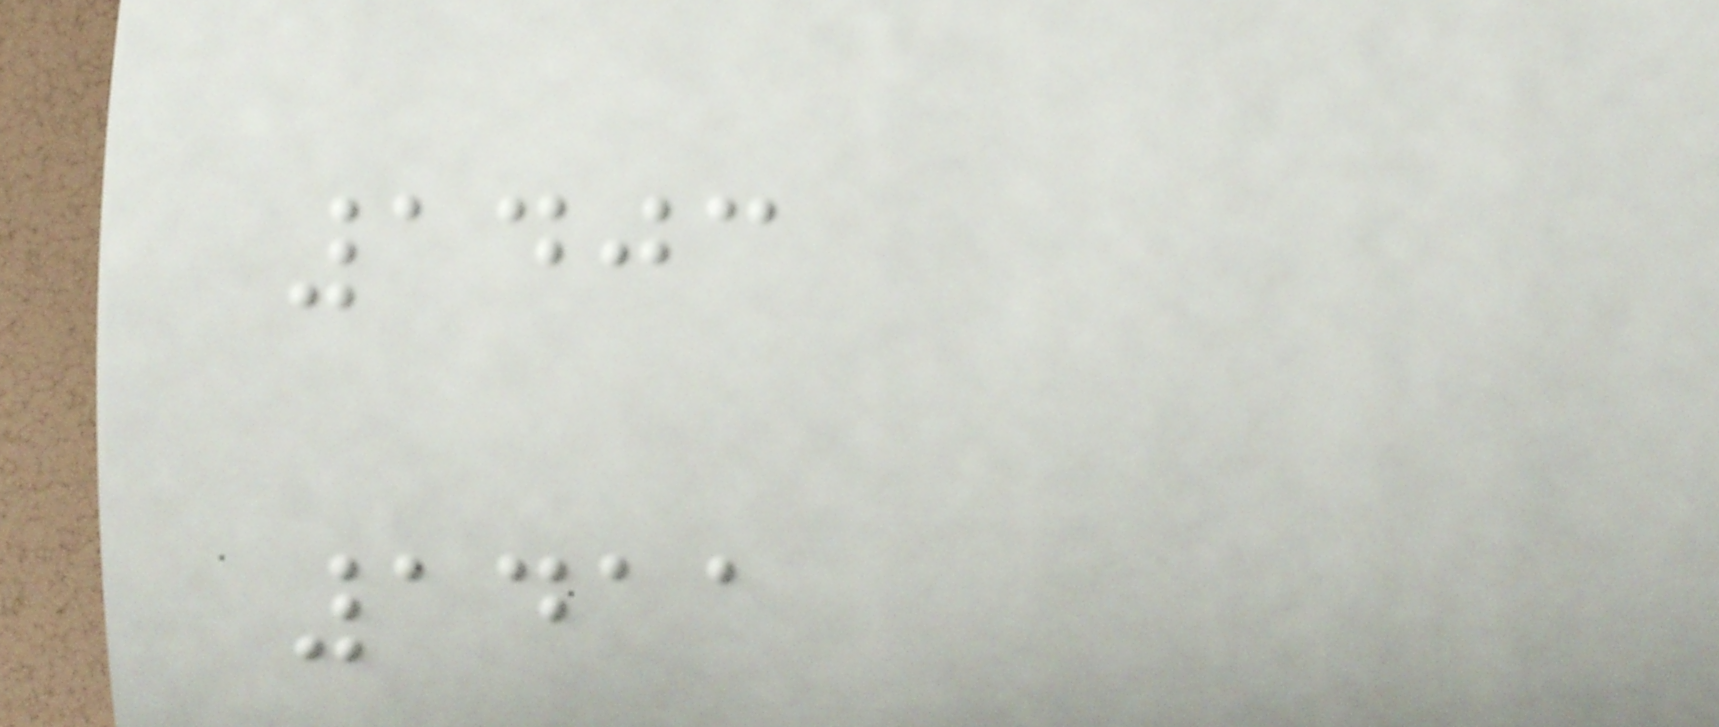1403
1411
